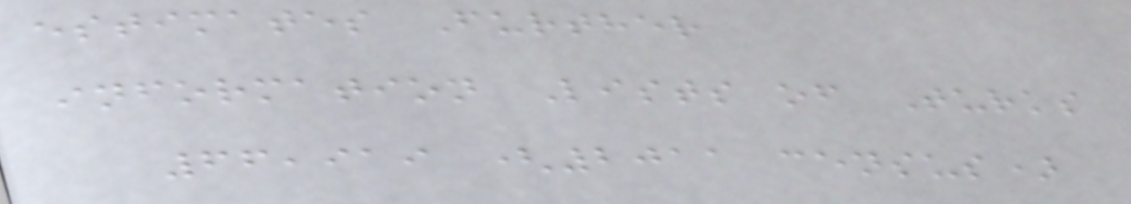estimates Further
information Lists of Turks
66,919 (2011 census)
